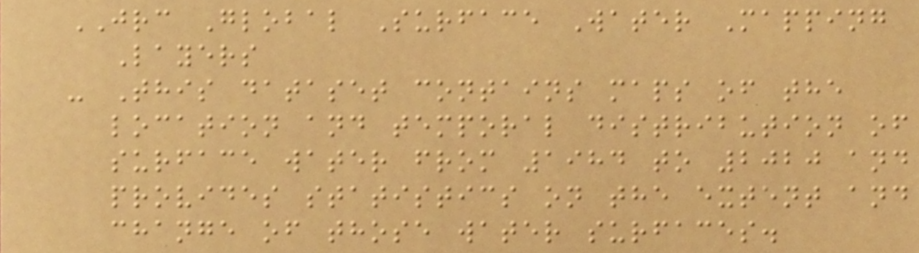JRC Global Surface Water Mapping
Layers
- This dataset contains maps of the
location and temporal distribution of
surface water from 1984 to 2020 and
provides statistics on the extent and
change of those water surfaces.
